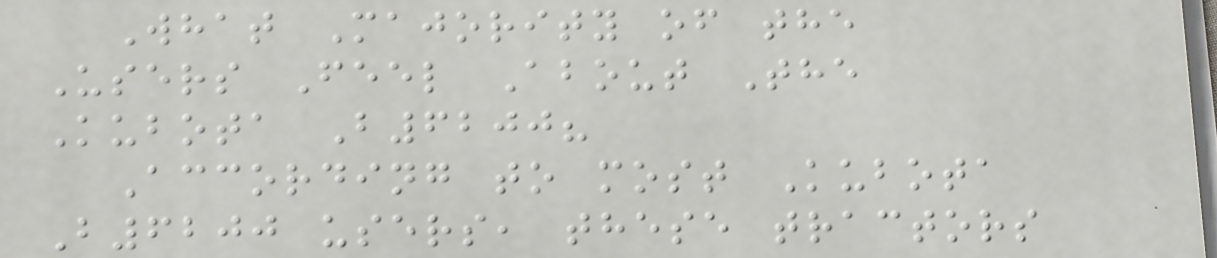What Majority of the
Users Feel About The
Kubota B6200?
According to most Kubota
B6200 users, these tractors
